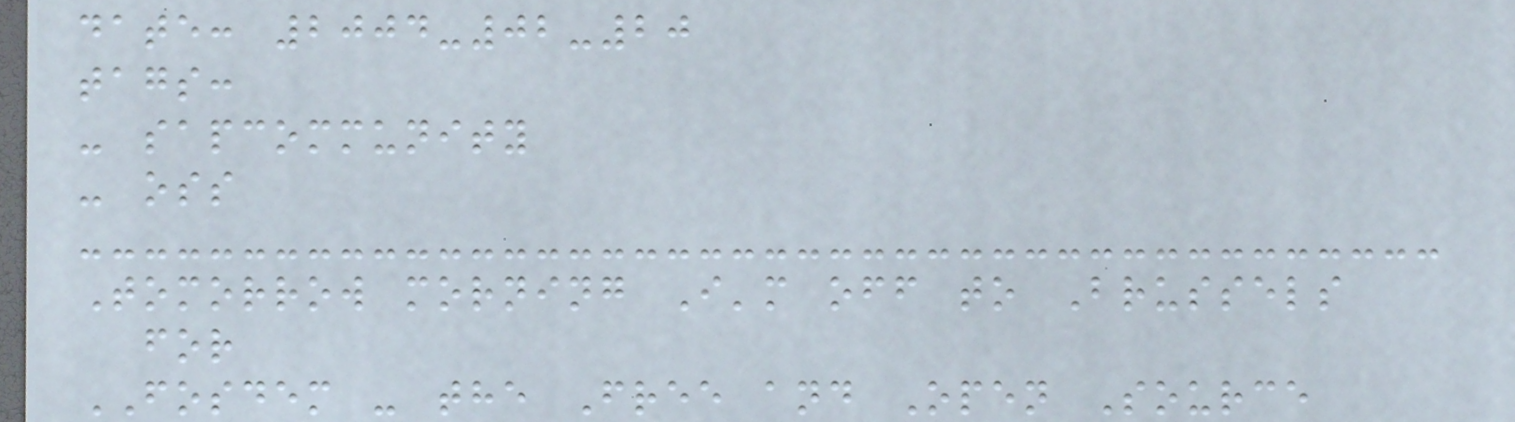date: 2004-02-20
tags:
- sapcommunity
- oss
Tomorrow morning I'm off to Brussels
for
FOSDEM - the Free and Open Source
